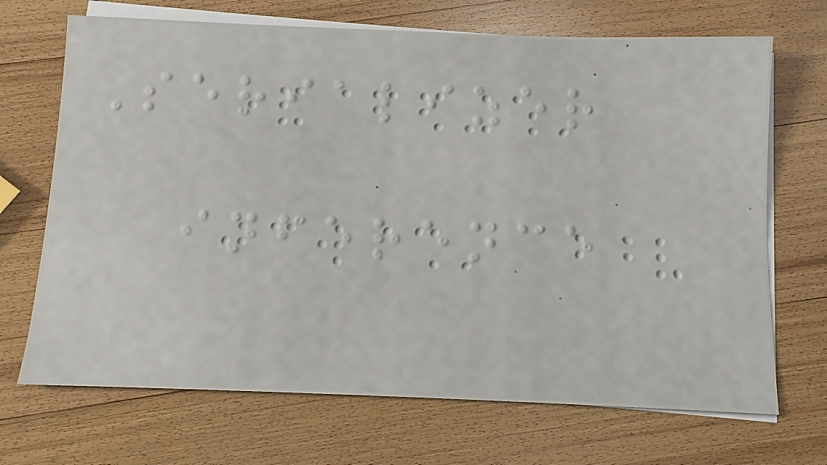Serializer
inference
